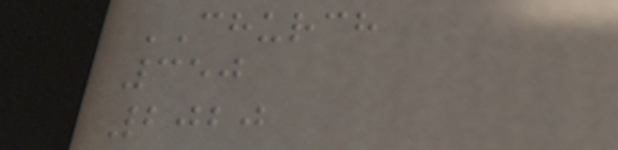CHURCH
350
2020
